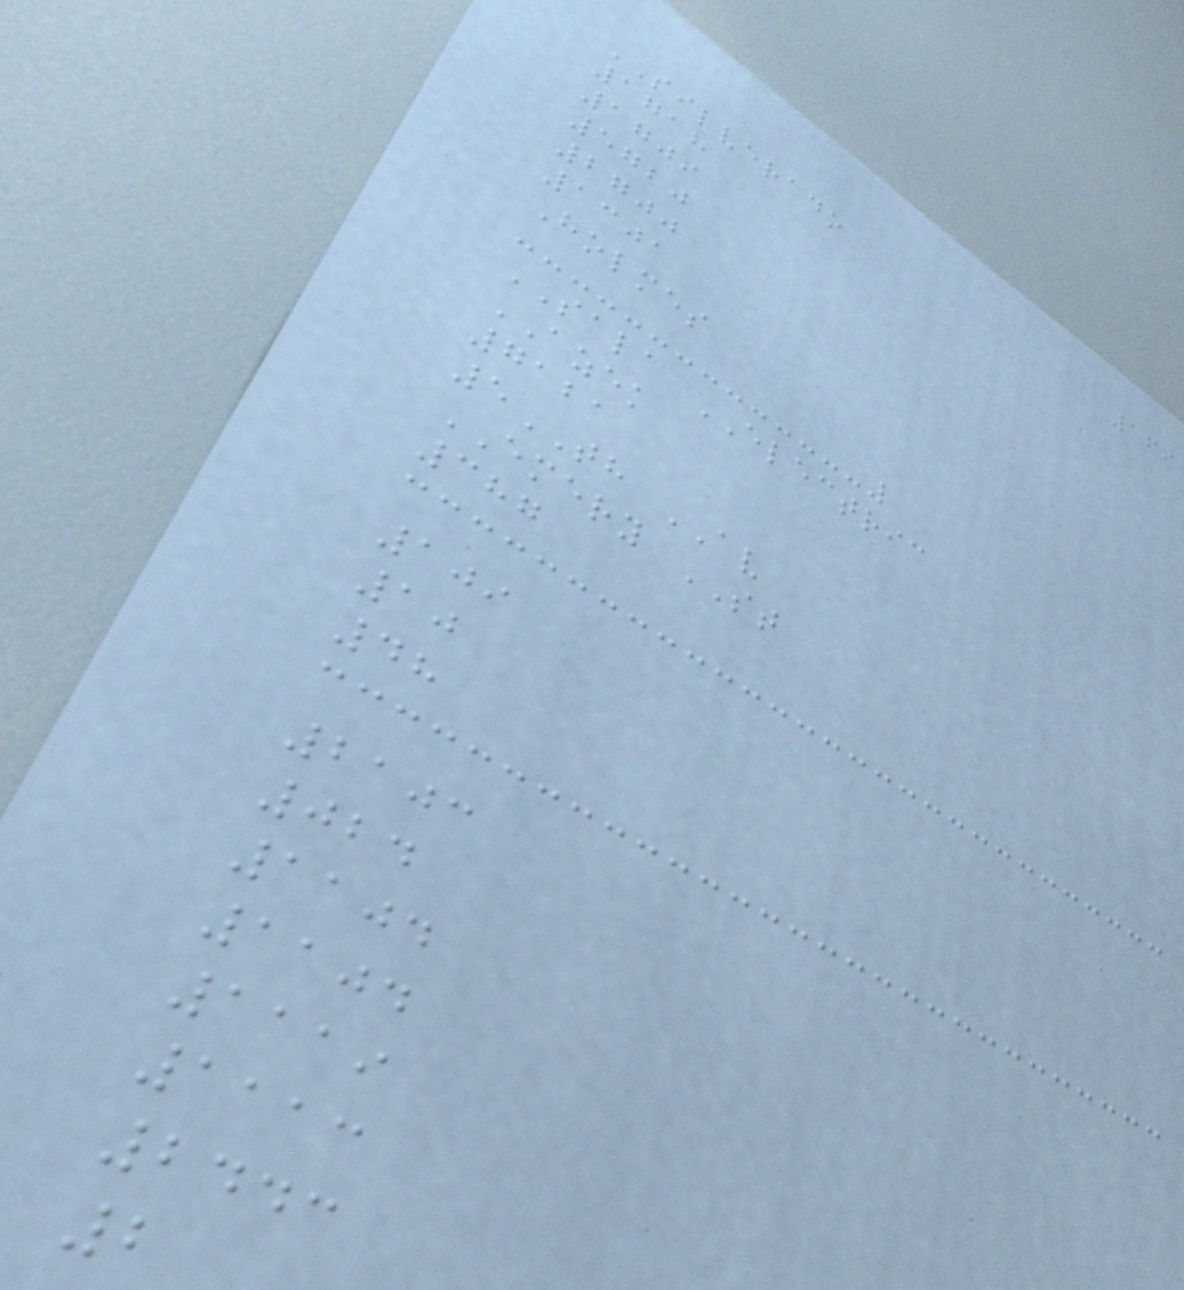169
SILVERADO
1718
1709
5720
2700
1301
Holmes
SALA ELECTRIC
AZEK
7121
5TH AV
EMERY ST
387
109
10
48
2103
024
1104
1104
1119
1113
2443
2
